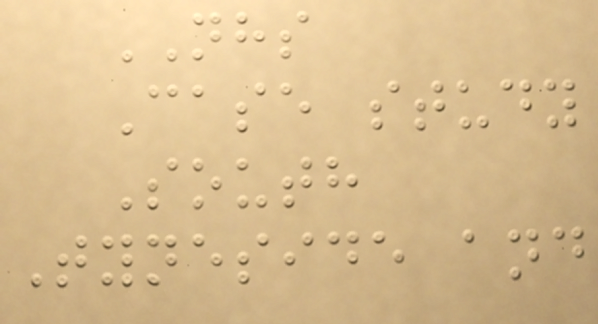NHS
Case study
South
Tyneside and
